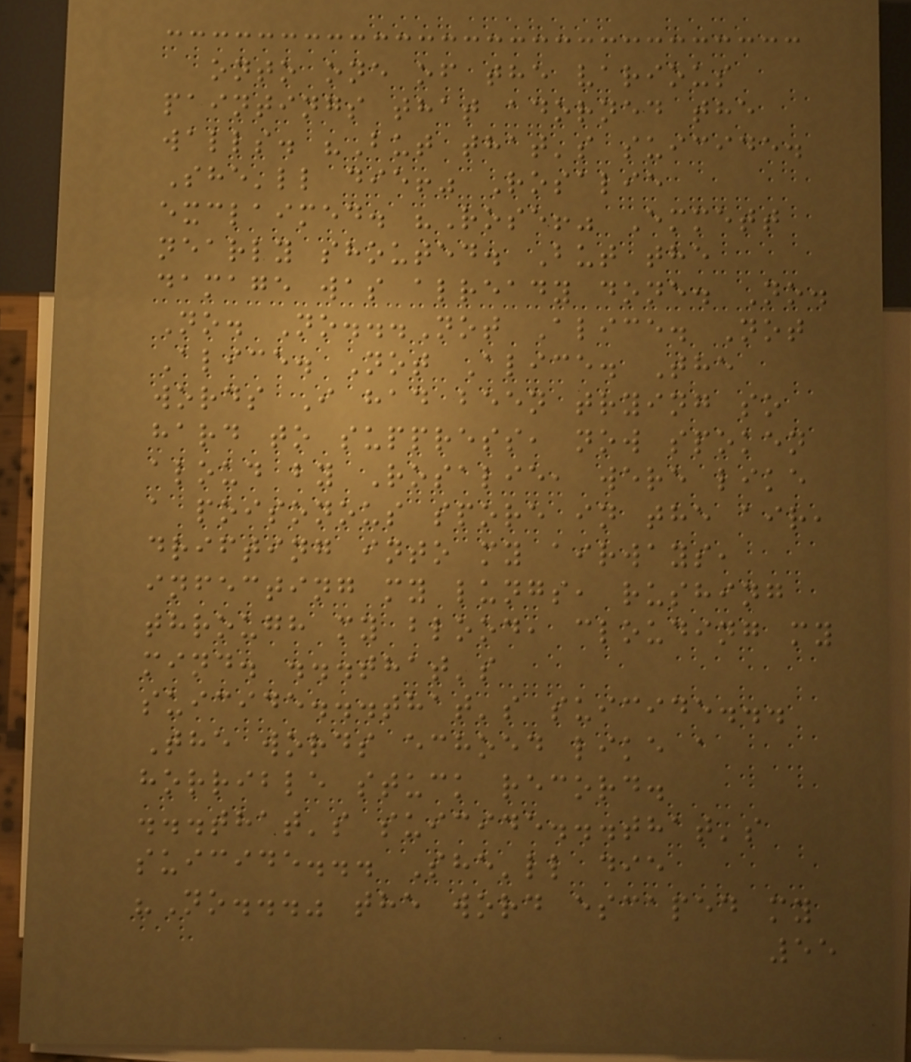onto one of the various
paintings that adorned the
walls. "But that's suicide.
She'll die!" Rosalie
exclaimed. "Rose!" Emmett
nearly shouted. But the
damage was already done. No.
No. No...Not Alice. Not
Alice. Not Alice. The
words I had been trying so
hard to suppress, now spoken
aloud by Rosalie, were like
a poisonous spore in the air,
drifting into my airways,
infecting my lungs, rushing
through my blood, clouding my
mind. ...that's
suicide...that's suicide...
The words echoed like a
horrible stuck record.
...that's suicide...that's
suicide... She'll die
"No..." the word escaped my
55
